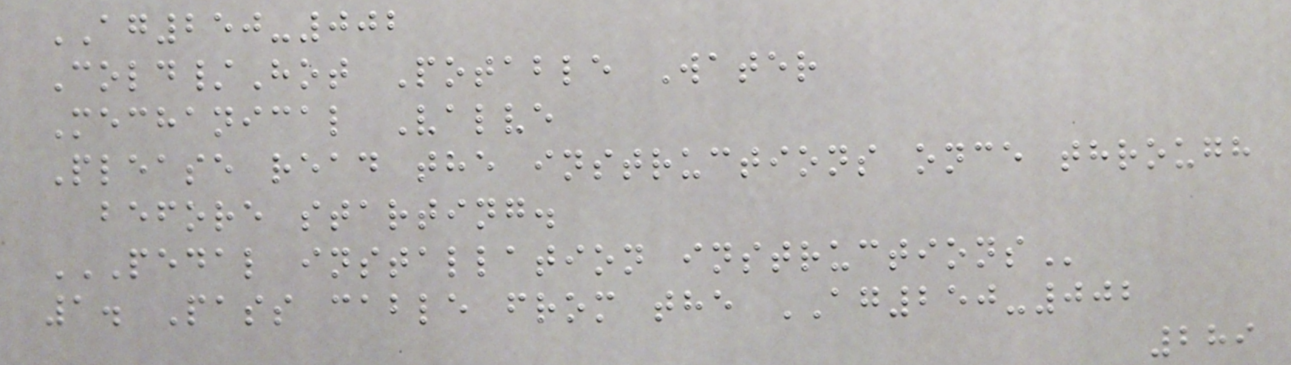AG250-002
Cold/Hot Potable Water
Mechanical Valve
Please read the instructions once through
before starting.
PEDAL INSTALLATION INSTRUCTIONS
1. Pass cable from the AG250-002
289
